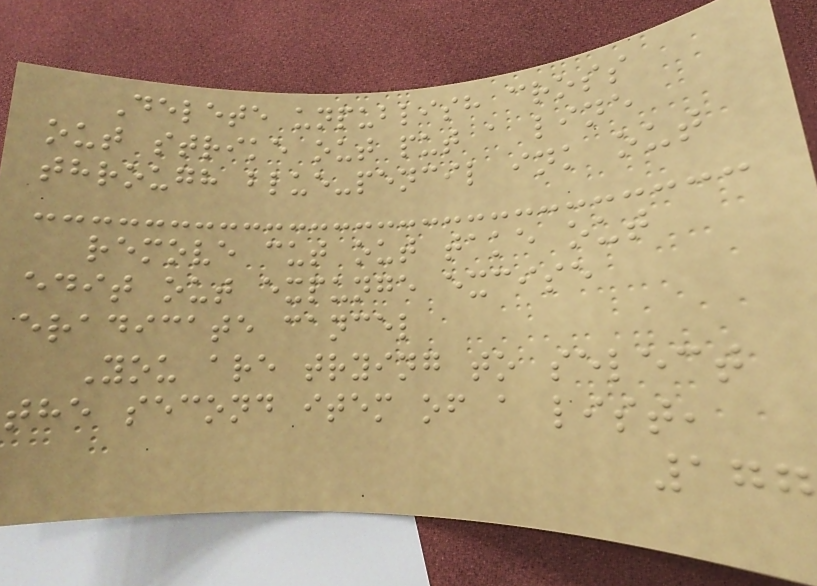Delete unpublish cross
out strike out put a line
through blue-pencil ink out
remove cut out take out
edit out expunge excise
eradicate cancel
You are trying to select
the second item of a list,
177
